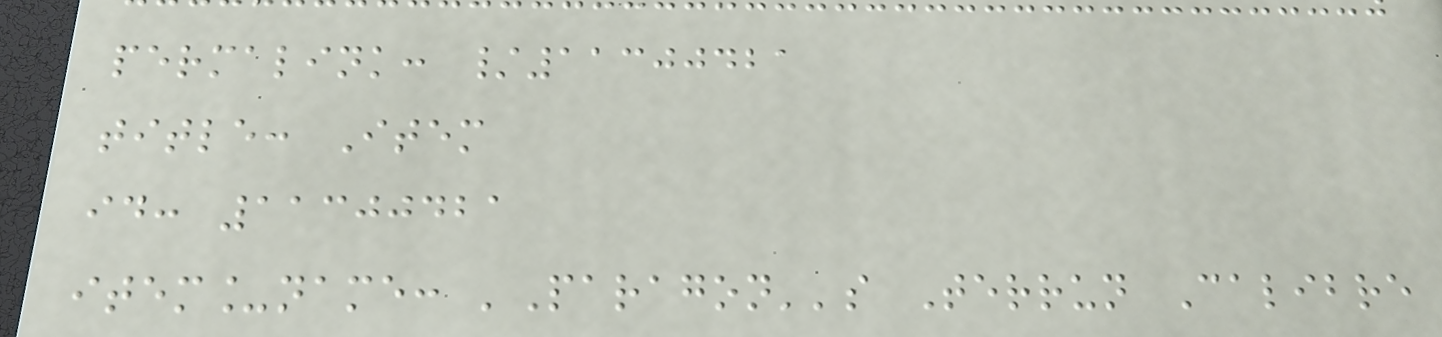permalink: /11300421
title: Item
id: 11300421
item_name: 'Paragon''s Terrun Calibre
